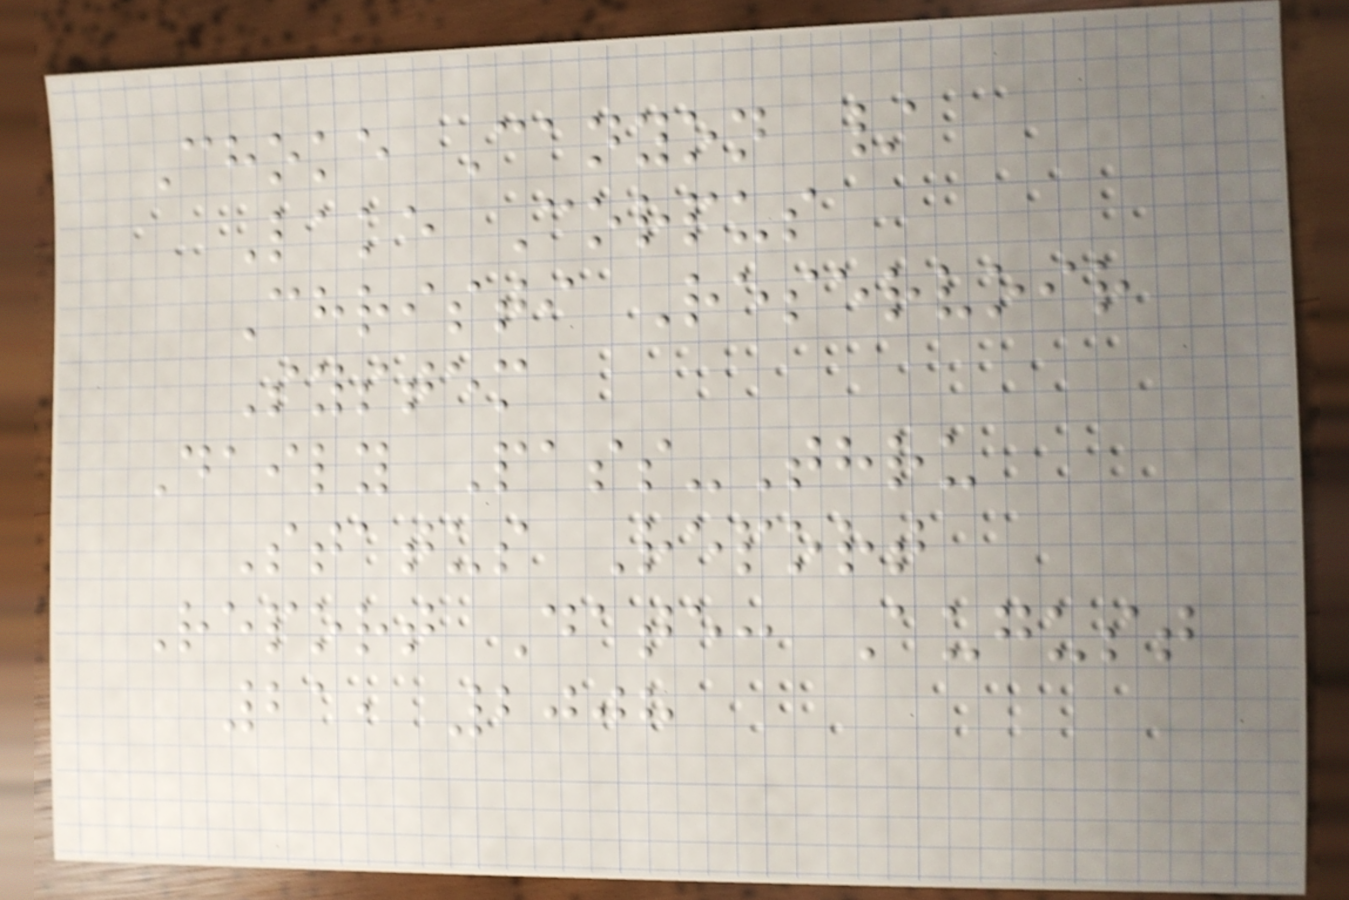Choke Canyon /
Lake Corpus
Christi Reservoir
System
Daily Pass-Thru
Status Report
Report Date: August
21, 2008
